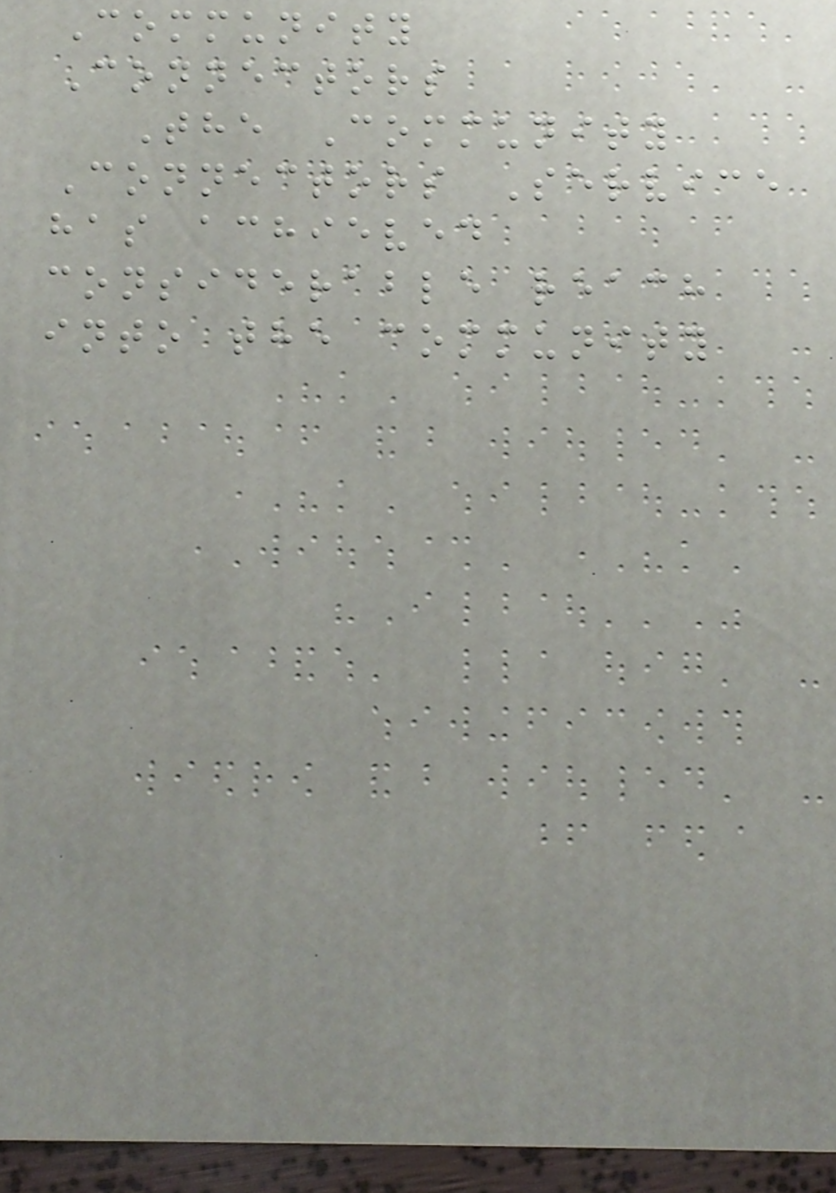Community
Connectors
The Community
Connectors Service
has achieved
considerable reach
into the community
